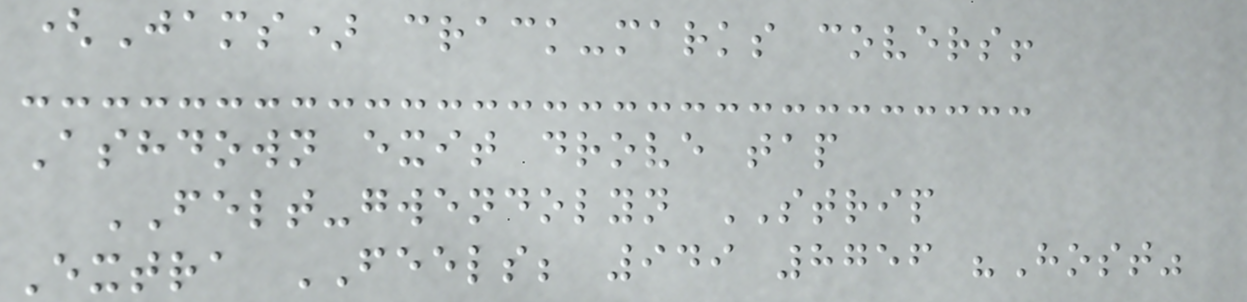(Jams) crack-marks covers!
Ashdown exit drove tap
FELT-gwendolyn STRIP
Extra FEELS; 949 8756 "Host"
